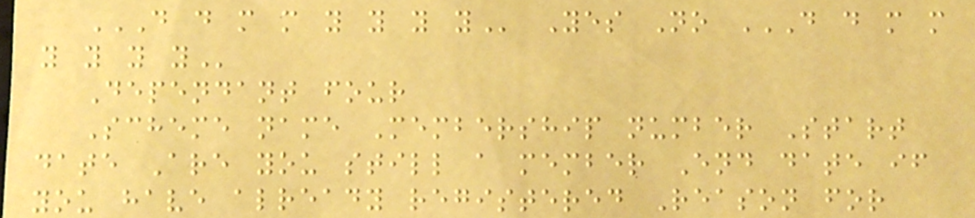D D M M Y Y Y Y Yes No D D M M
Y Y Y Y
Dependant four
Scheme name Membership number Start
date Are you still a member End date if
you have already registered Reason for
